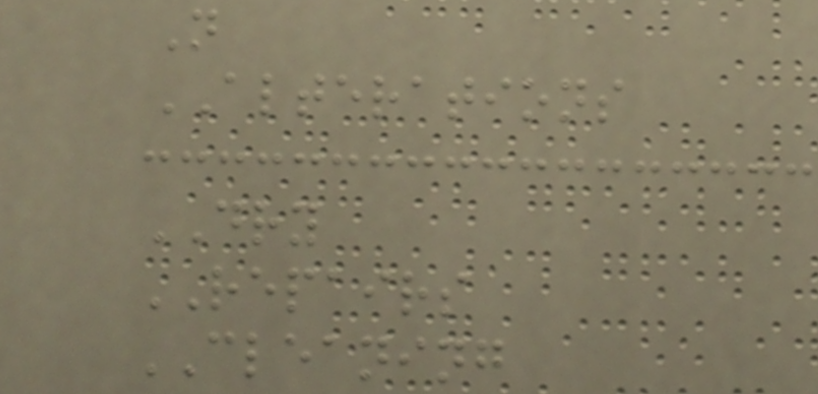N
ALTERATIONS
DRY
REPAIRS
CLEANING
